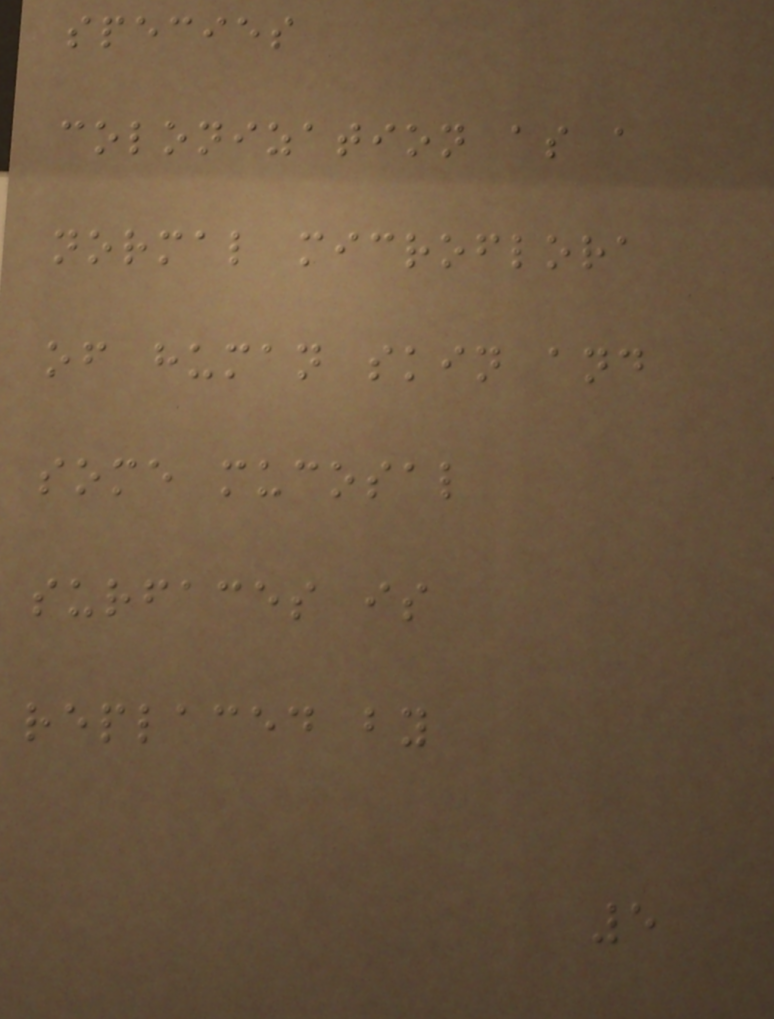species
colonization as a
normal microflora
of human skin and
some mucosal
surfaces is
replaced by
5
